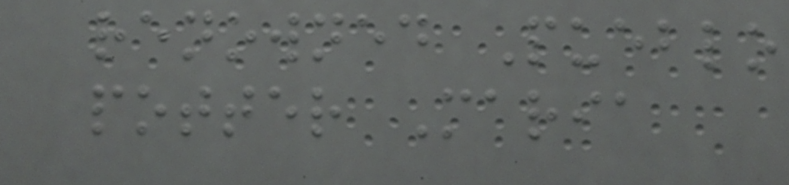renowned Pueblo
potter Maria
